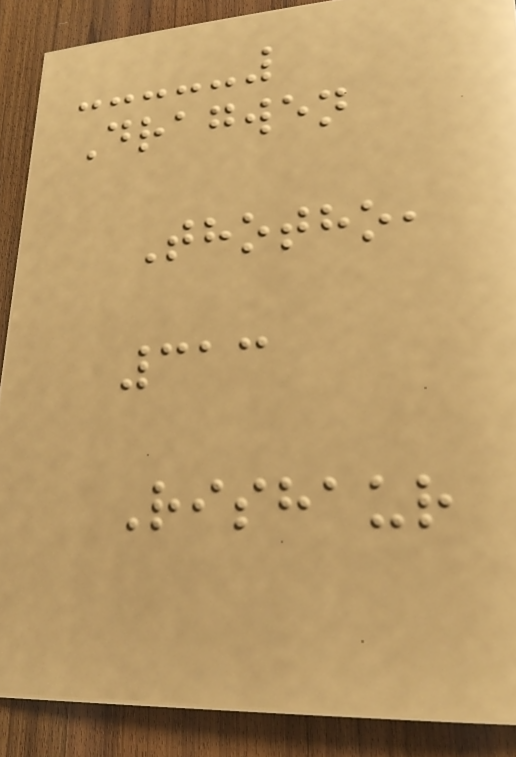Dragwen
Thotho,
313
Rishaur
